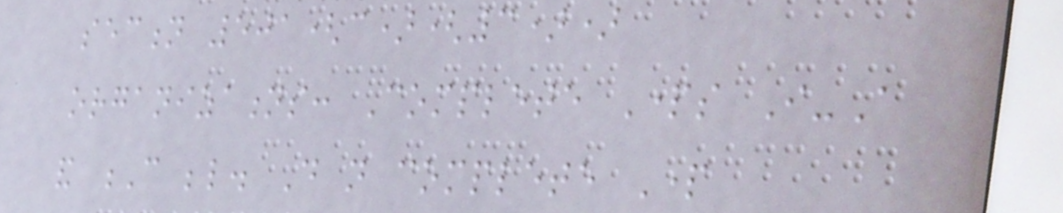section 501(c)(3))
organizations: Complete Parts I-A
and C below. Do not complete Part
